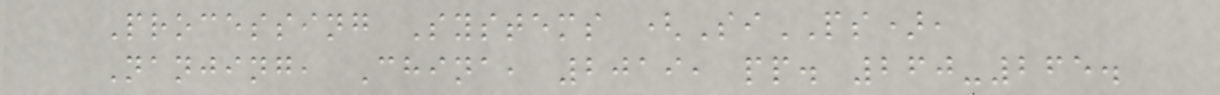Processing Systems (SiPS),
Nanjing, China, 2019, pp. 260-265.
